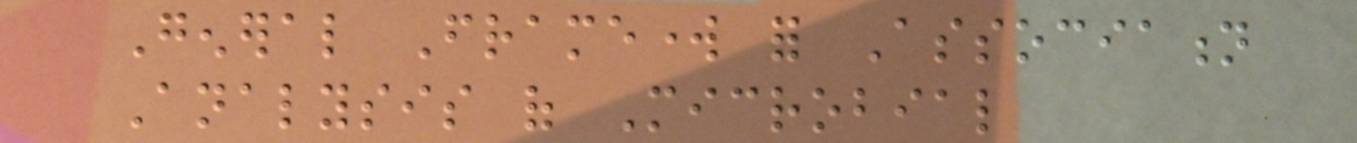General Framework for Association
Analysis of Microbial
